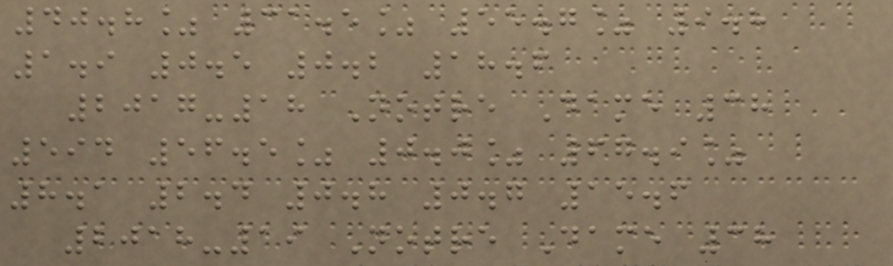40.8% 31.5% 55.7% 9.8
1.9 0.5 0.2 18.6
2017-18 Notre Dame 38
594 56.5% 0.0% 67.9%
8.1 2.4 0.8 0.7 15.6
2018-19 Notre Dame 38
